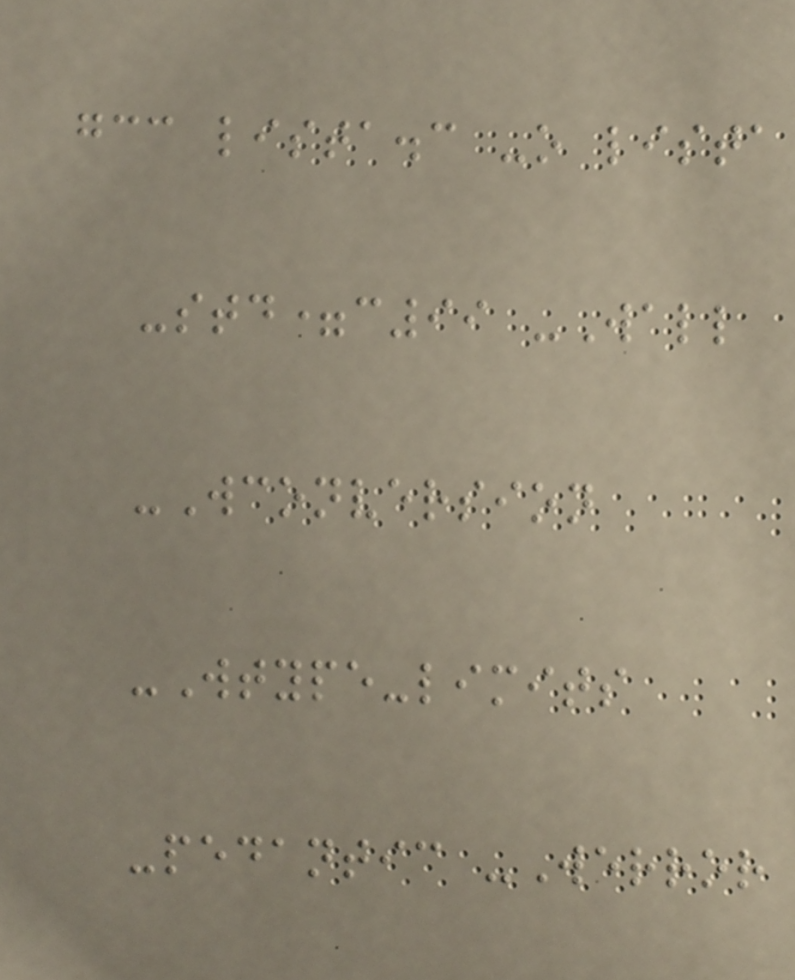gcc lista.c -o lista
-std=c99 -Wall
-Wconversion
-Wtype-limits
-pedantic -Werror
